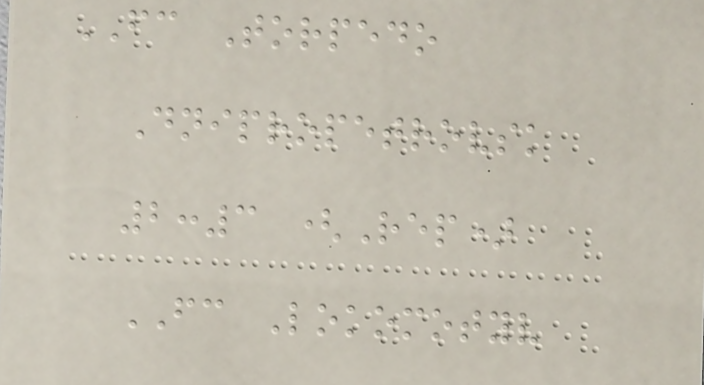FC Torpedo
Dnipropetrovsk
2:3 (Rep)
FC Lokomotyv
